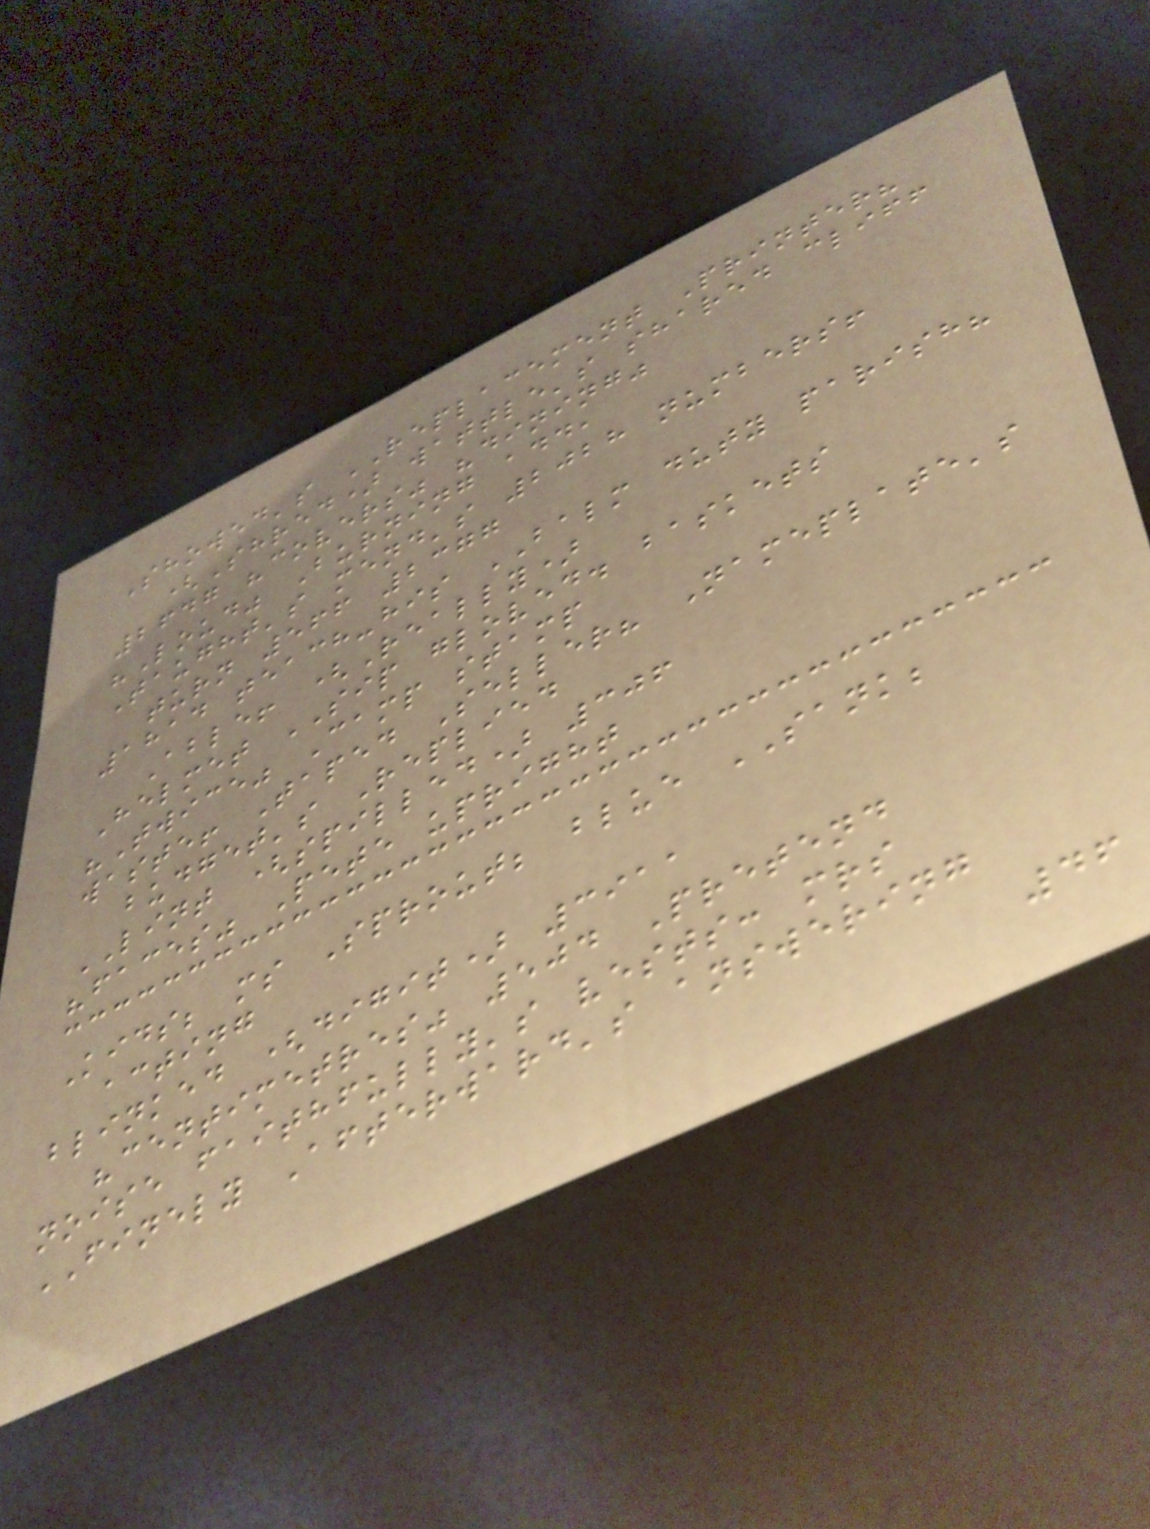Showed's REPLACEMENT Printer?
(Shred) wattle's shared cliff
2647 "covers" "dining"
"Loud" Burning add,
Taught's mend's 2028 numbers!
turn 566 2377
1814 teach-his BALM duty parish?
Able! (Really)
Helmet SIP gloved. baskets
"Twice" Camp stamp
waste! Taped Seller? Nameplate's
budget's Replied
LINT (spilled) 306
"faces" Pete upright
Kids; ms Sprout; blue SANK;
acting
blinked (digit) 3911
"centimetres" 504 Pretend
noise faithfully's vests: mrs
FINELY Afterward's answering
46
